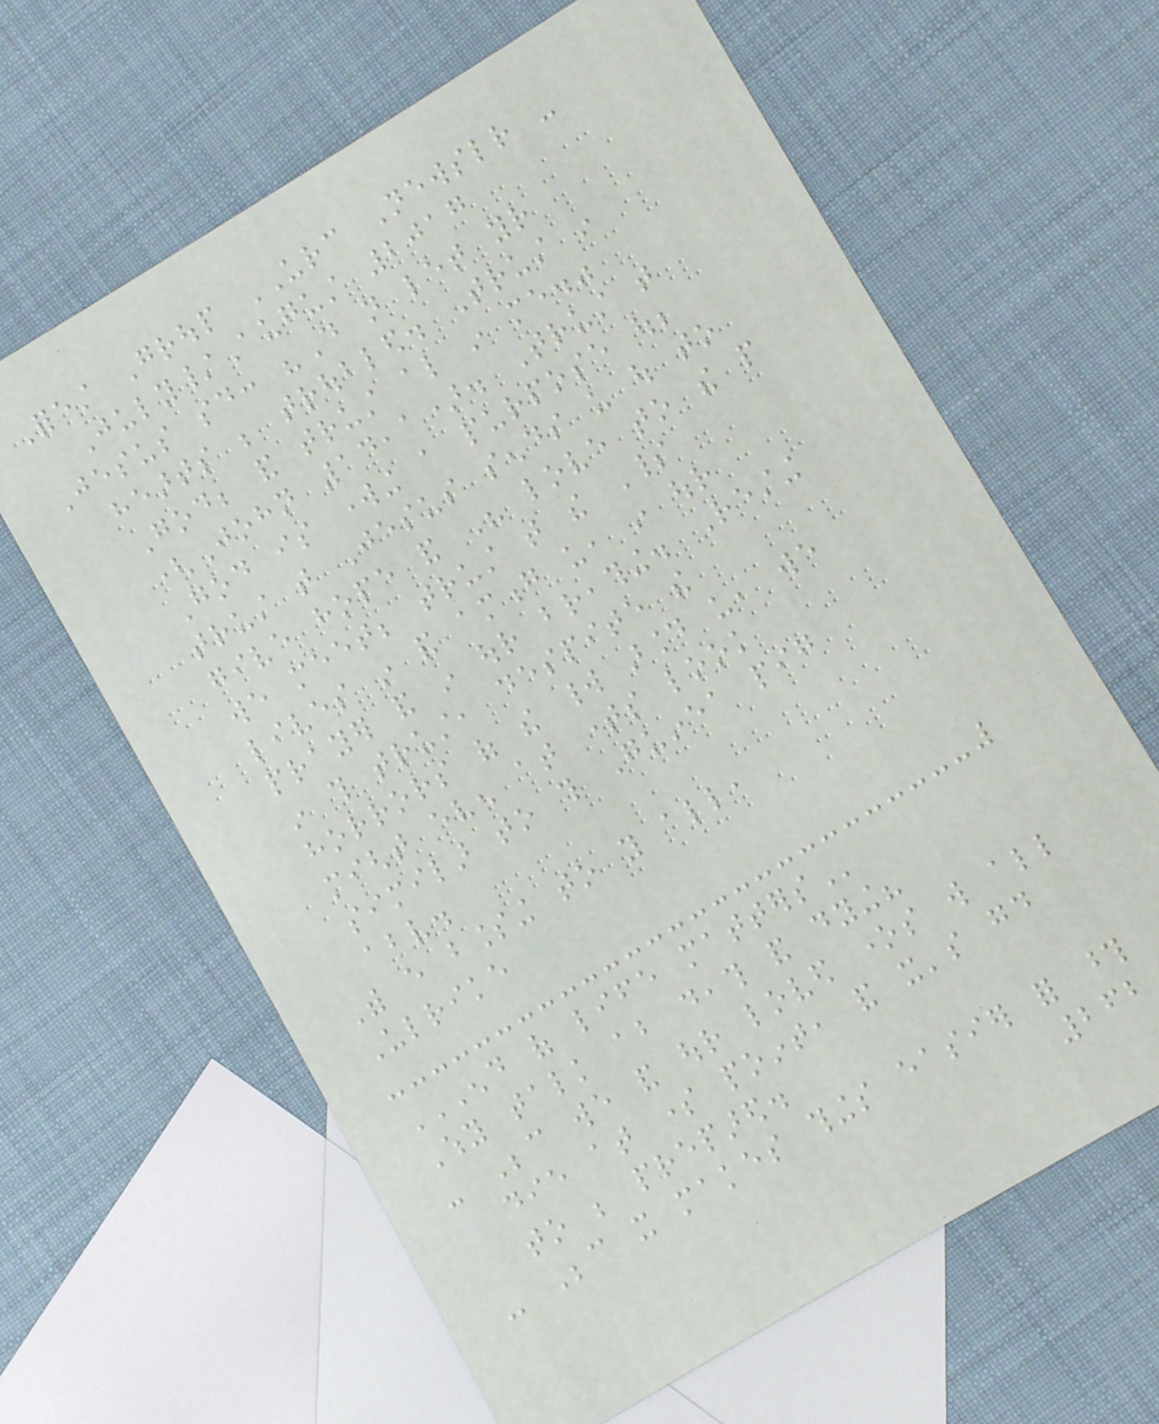Forest Group URC Newsletter -
July/August 2017
Jesus said: "Do not let your
hearts be troubled. Trust in
God; and trust also in me."
(John 14,1). Trust that
God is working a purpose out;
trust that Jesus sends us out to
give hope and His love to the people
we meet; trust that the Spirit
lives in and among us, in our
prayer and in our breathing. Resting
in this trust, despite the
horrors of the world around us, we
might even at times look
similar to this Guinea pig
above.
With every blessing to you all,
Ulrike
END OF LIFE MATTERS
Why talk about death and dying?
- Because we and our loved ones will all
die at some point, and it's good
to be prepared.
- Because it makes things easier for those
262
